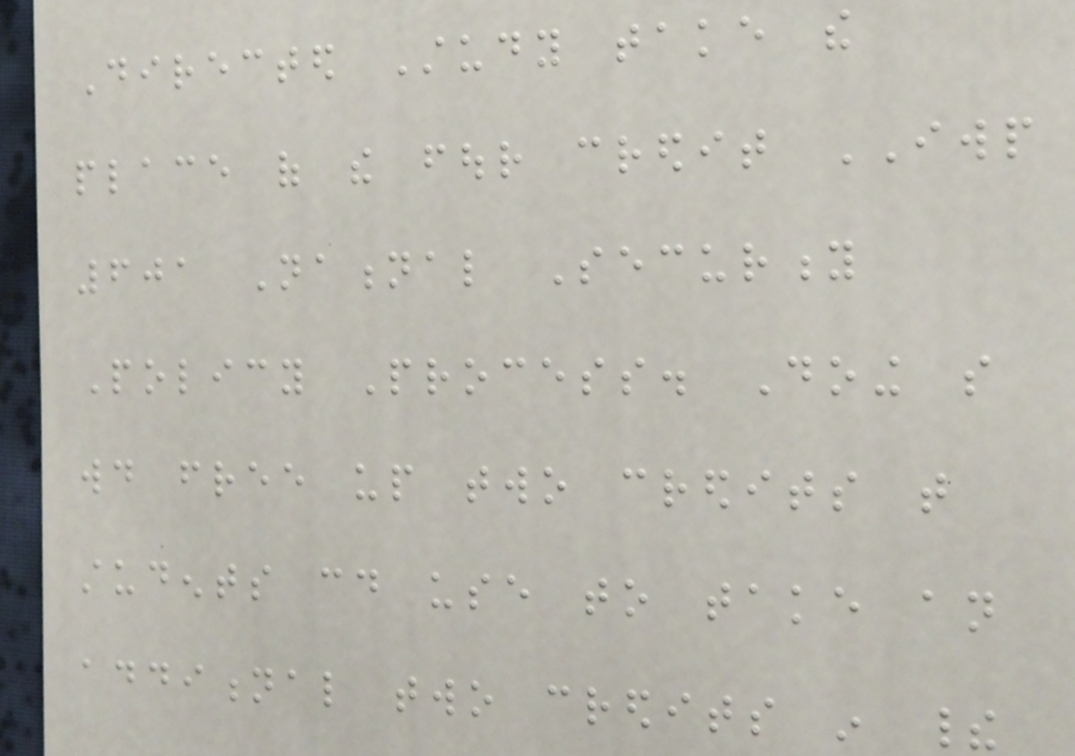Directed Study take the
place of the four credit IWP
601 National Security
Policy Process. Doing so
would free up two credits that
students could use to take an
additional two credits in their
